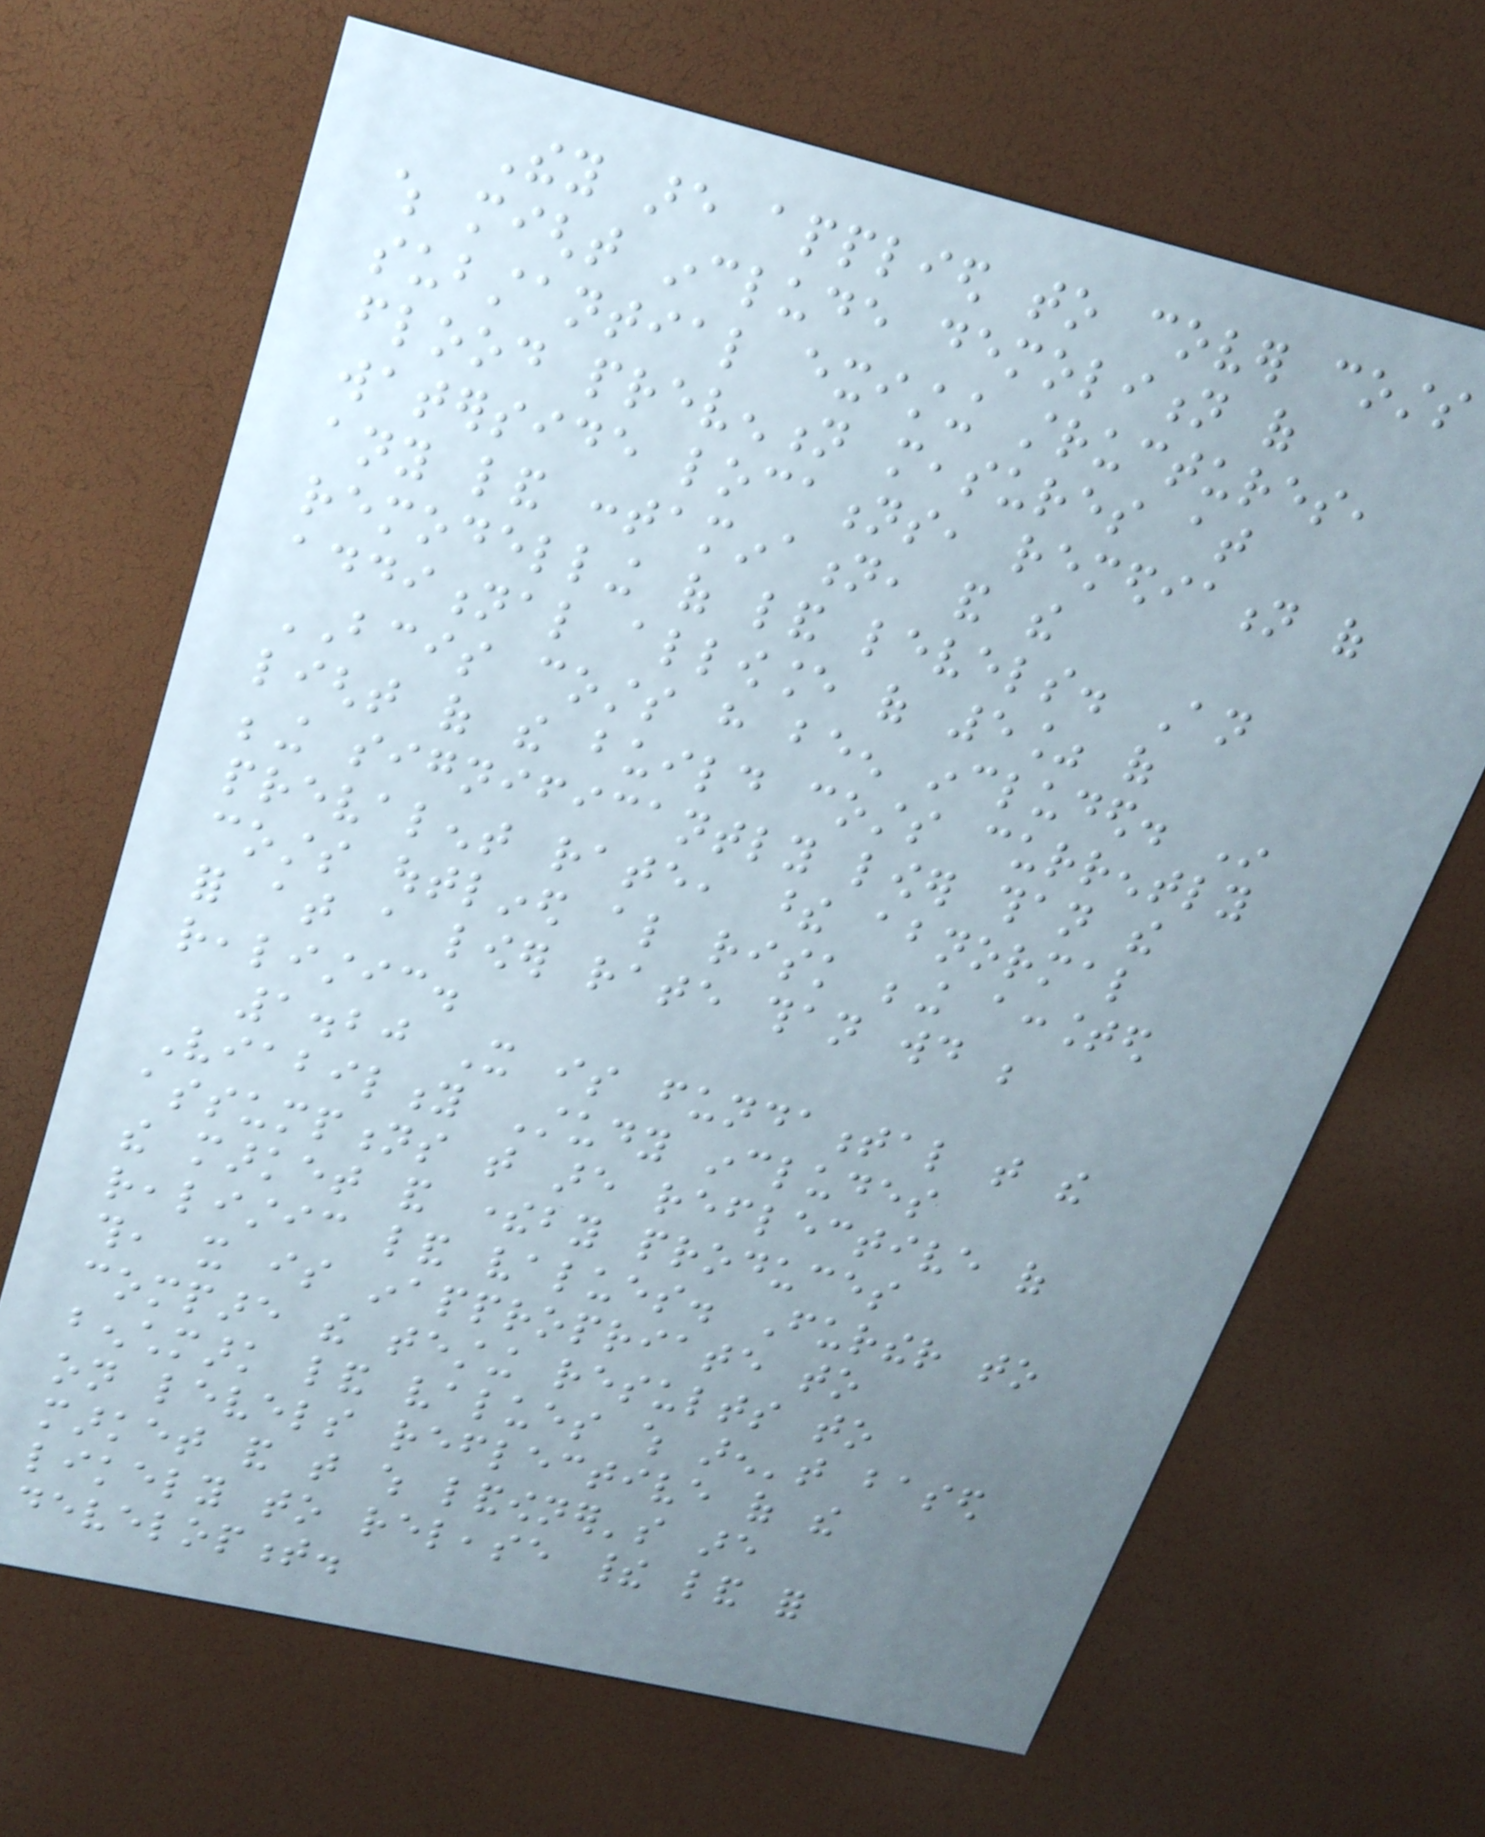They are applied to cover costs
which might include demolition of
substantial existing structures,
flood prevention measures at
waterside locations, remediation of
any land contamination, and the
remodelling of land levels. An
additional allowance of 5% of
BCIS costs have been included. In
light of the build costs currently
being significantly lower than the
prevalent rate, these abnormal
costs outlined also risk being accounted
for at a lower rate than would be
realistic.
1.20 It is fundamental that the
Viability Study includes
assumptions that are reflective of
the market and thereby produces
realistic land values. Further to
this, it is inappropriate to
compare the testing results to
benchmark land values which aren't based
on levels reflective of the
market and that which landowner's are
likely to release their land for
development.
